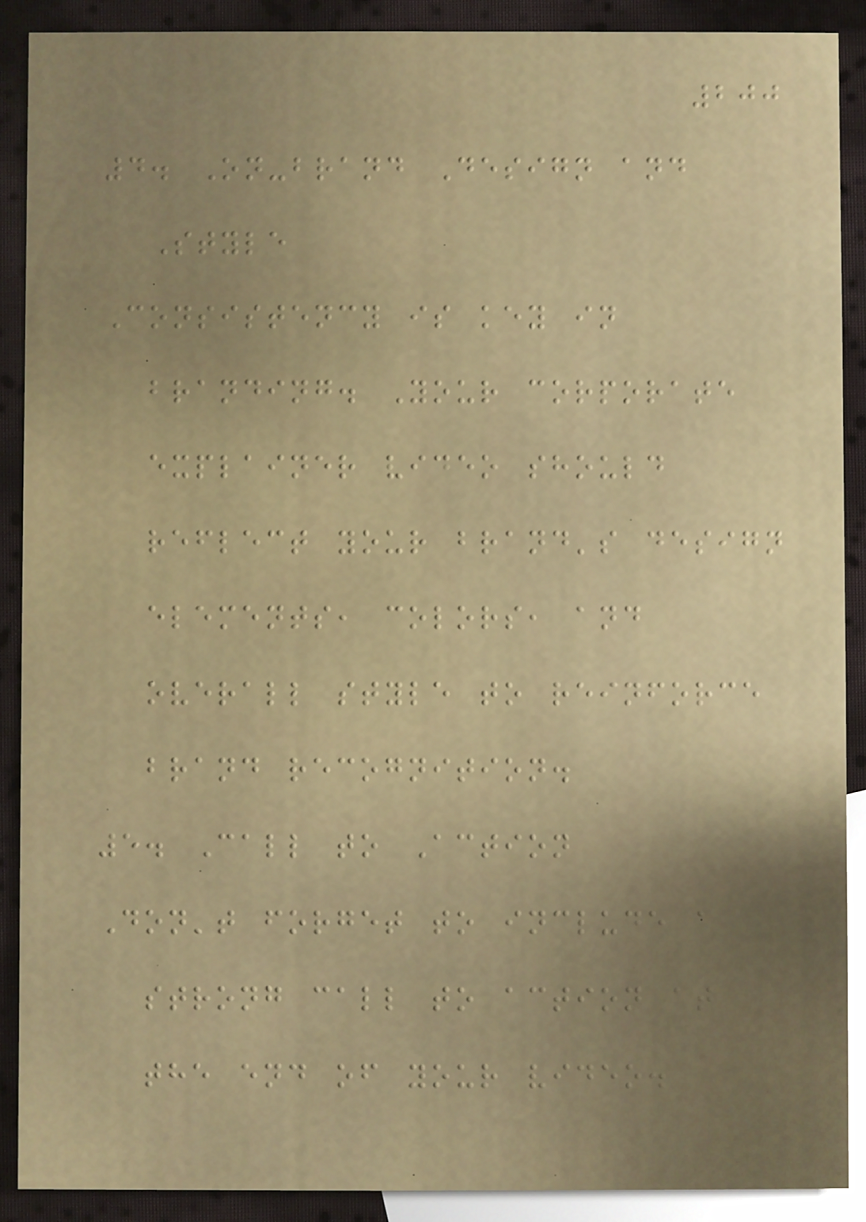200
4. On-brand Design and
Style
Consistency is key in
branding. Your corporate
explainer video should
reflect your brand's design
elements, colors, and
overall style to reinforce
brand recognition.
5. Call to Action
Don't forget to include a
strong call to action at
the end of your video.
